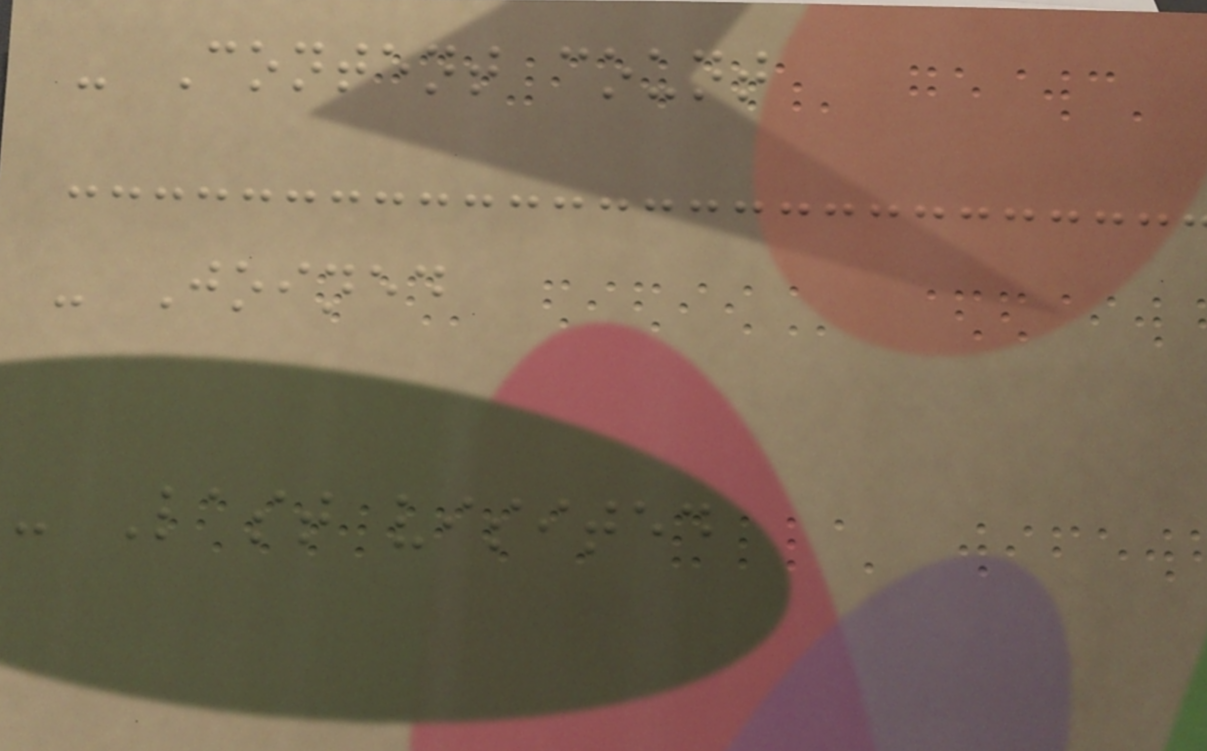- Content count
- Joined
- Last visited
